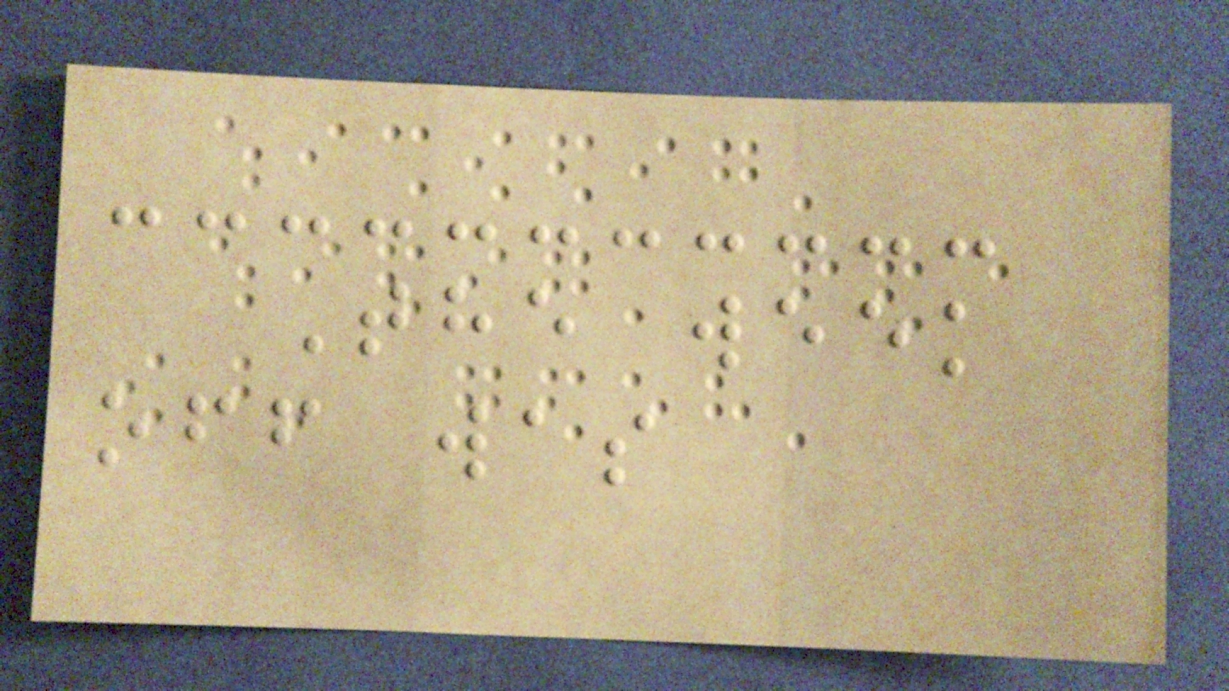The week
off was
